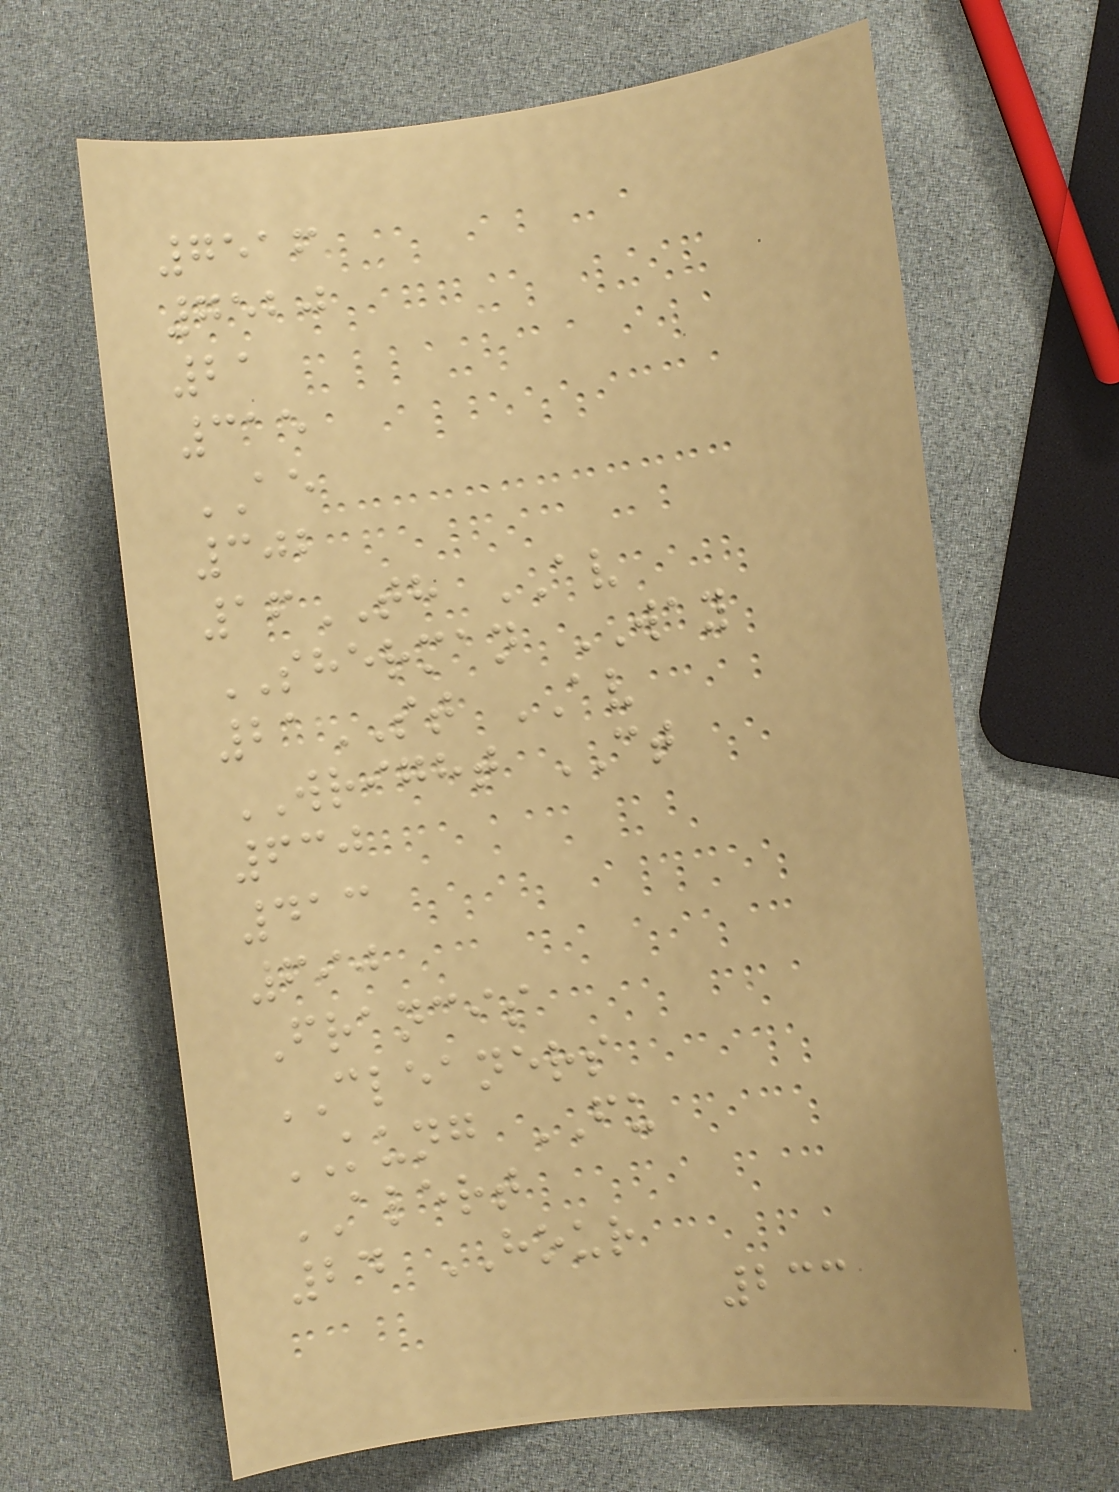7516
7520
21
315
AE
302
16TH AV
SHERMAN WAY
21ST AV
WRIGHT CT
630
413
690
Francis
CLEANERS
KUNG FU
ALERT
24 HOUR
233
